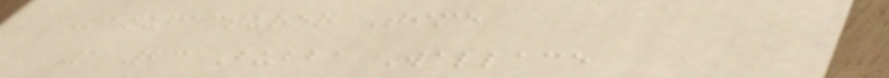Manufacturer Time
1 23 Bubba Wallace
